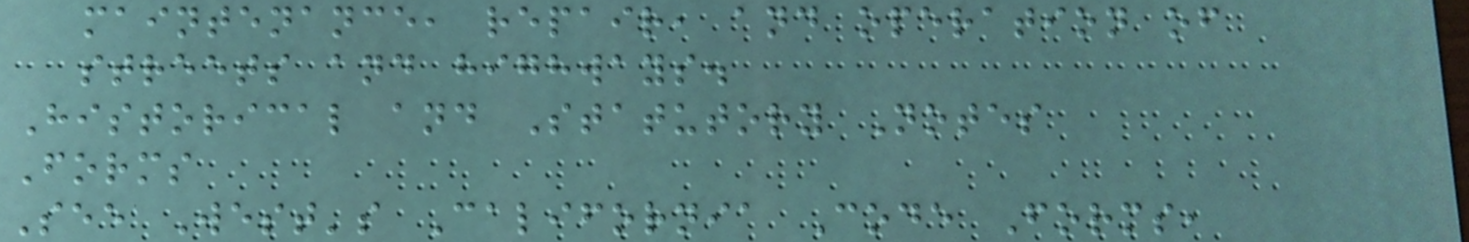maintenance, repair, and operation of
streets and highways.
Historical and Statutory Notes
Forms
See West's California Code Forms,
